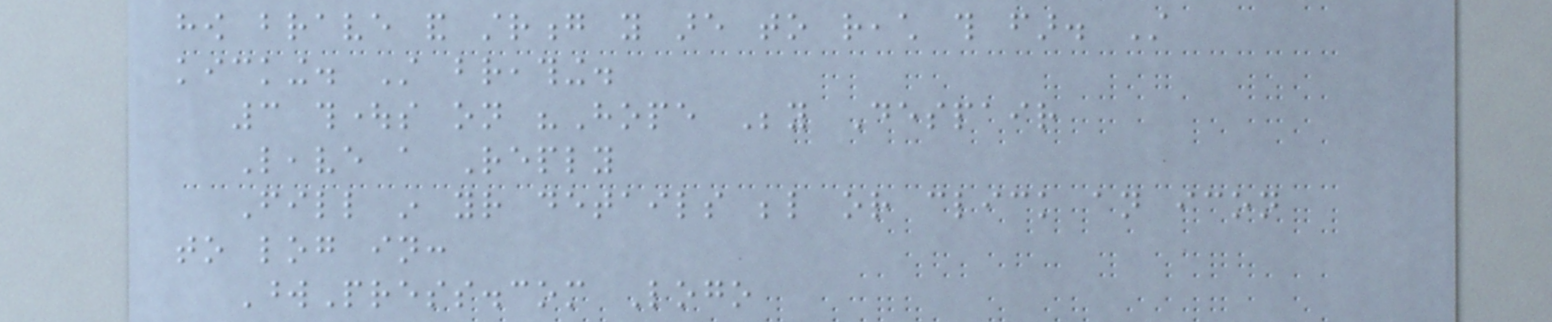how brave and strong you are to reach this far. Still
kicking. Still breathing.
3 thoughts on "Hope Beyond Despair
Leave a Reply
Fill in your details below or click an icon
to log in:
WordPress.com Logo
